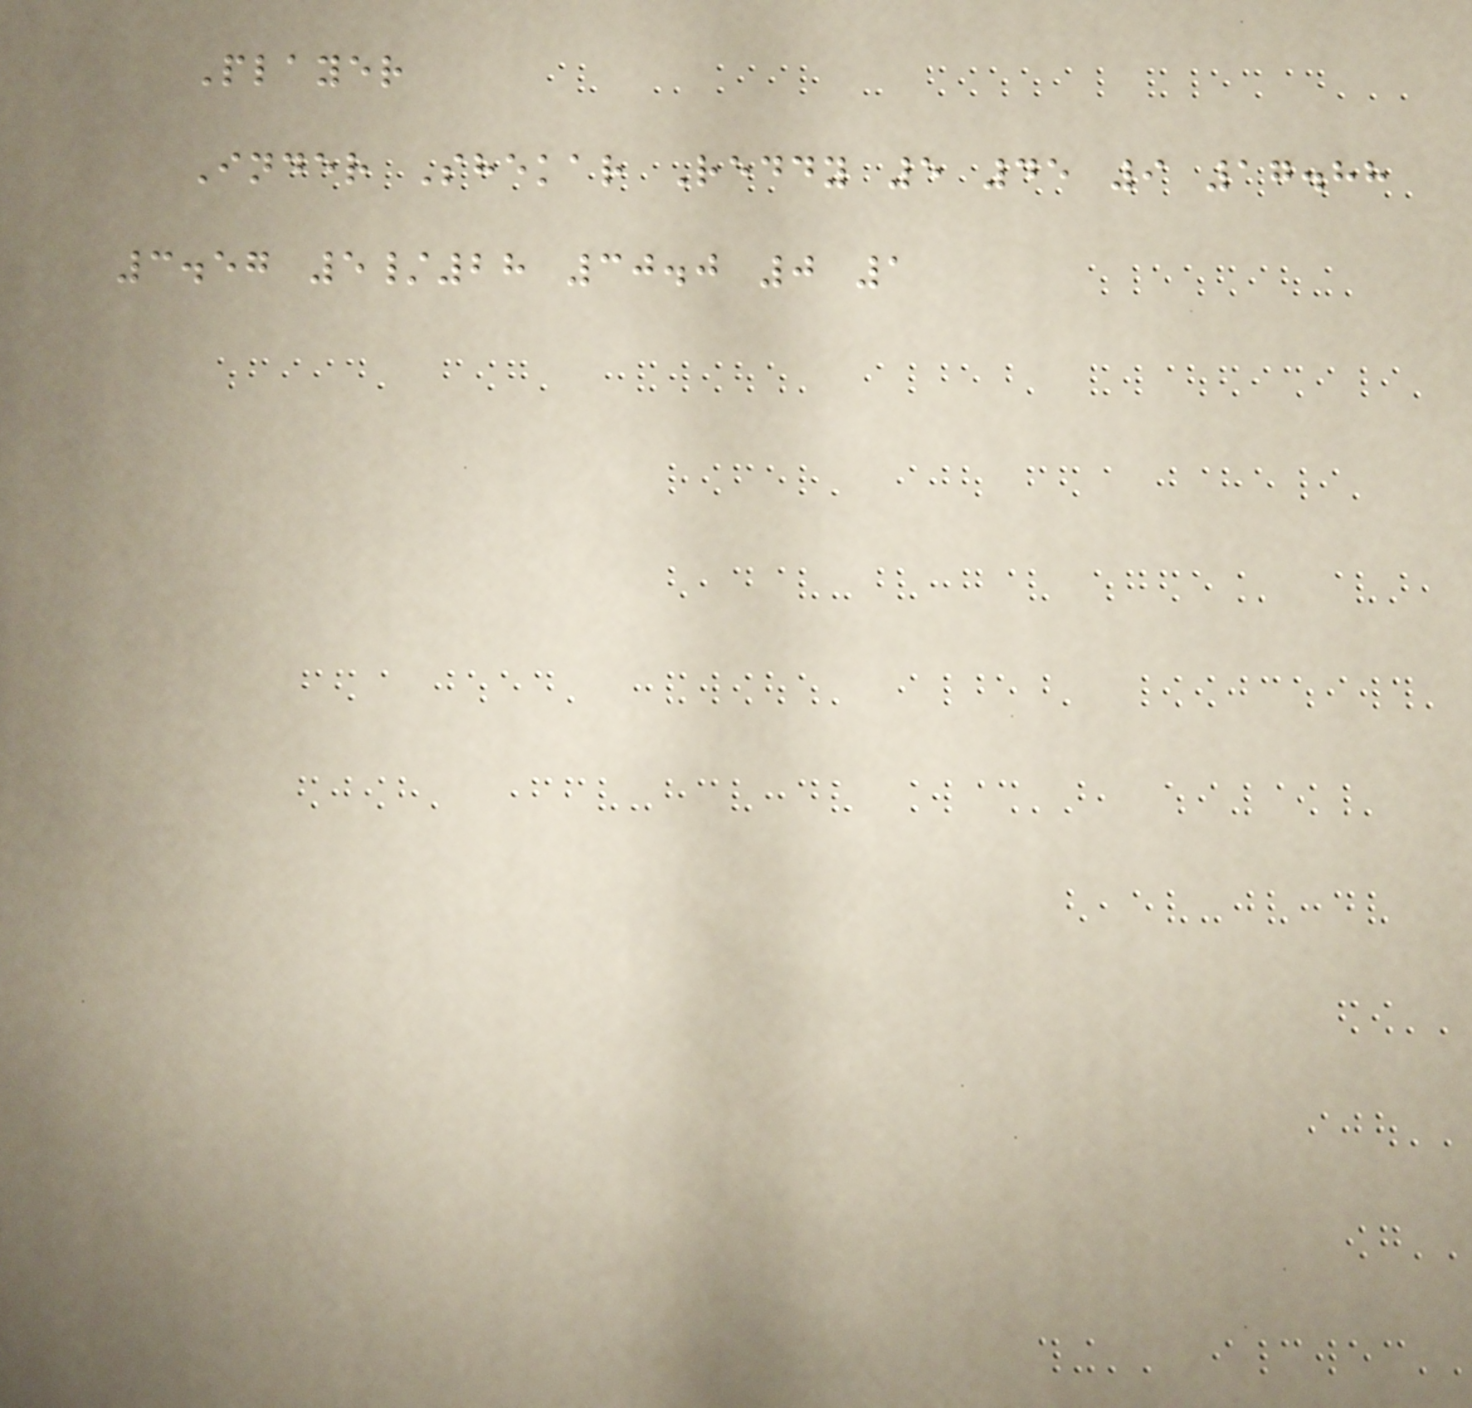Player
Inder Shekar Reddy 5 45 9 17.88
3.57 5/28 30.0 0 1
